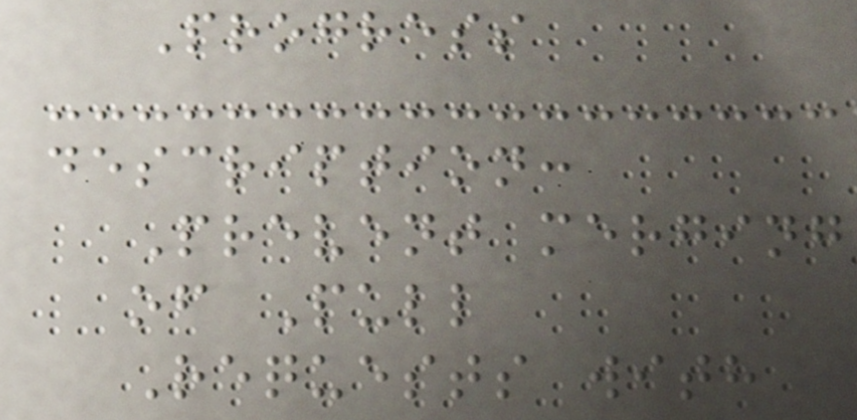Progress
description:
Prevent merging
of Pull
Requests with
